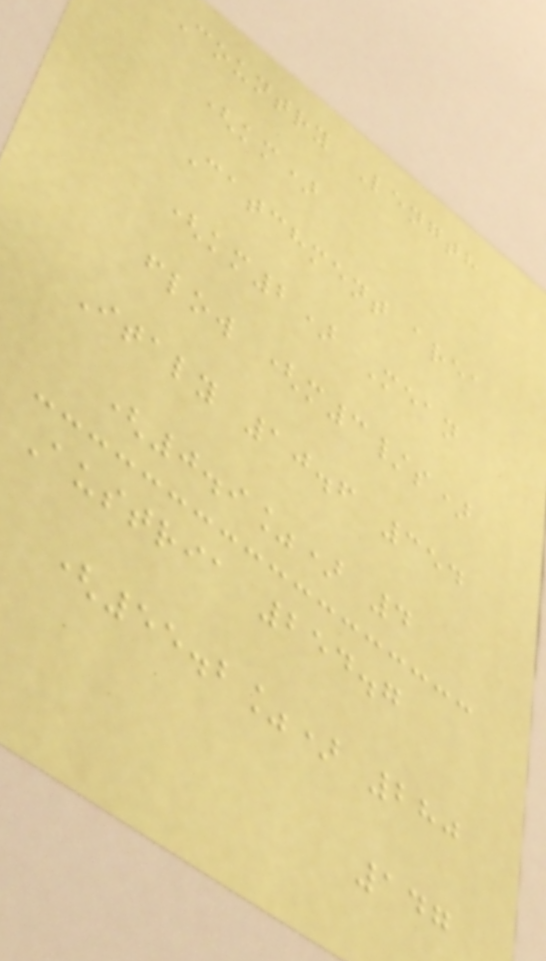Country Length
(km)
Catchment area
(km2) Mean
flow (m3/s)
Italy 10.6 354
(0.9%) 4
Austria 254.7
(55.2%) 280
147
